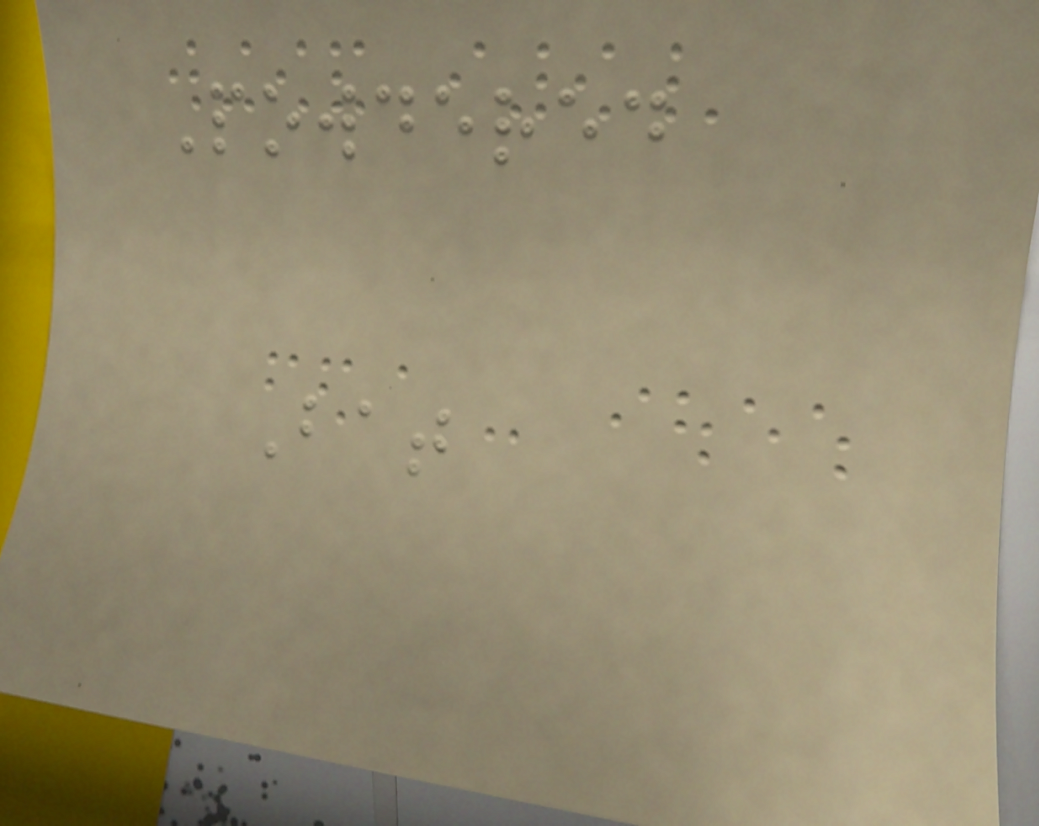Powdered
Bat
